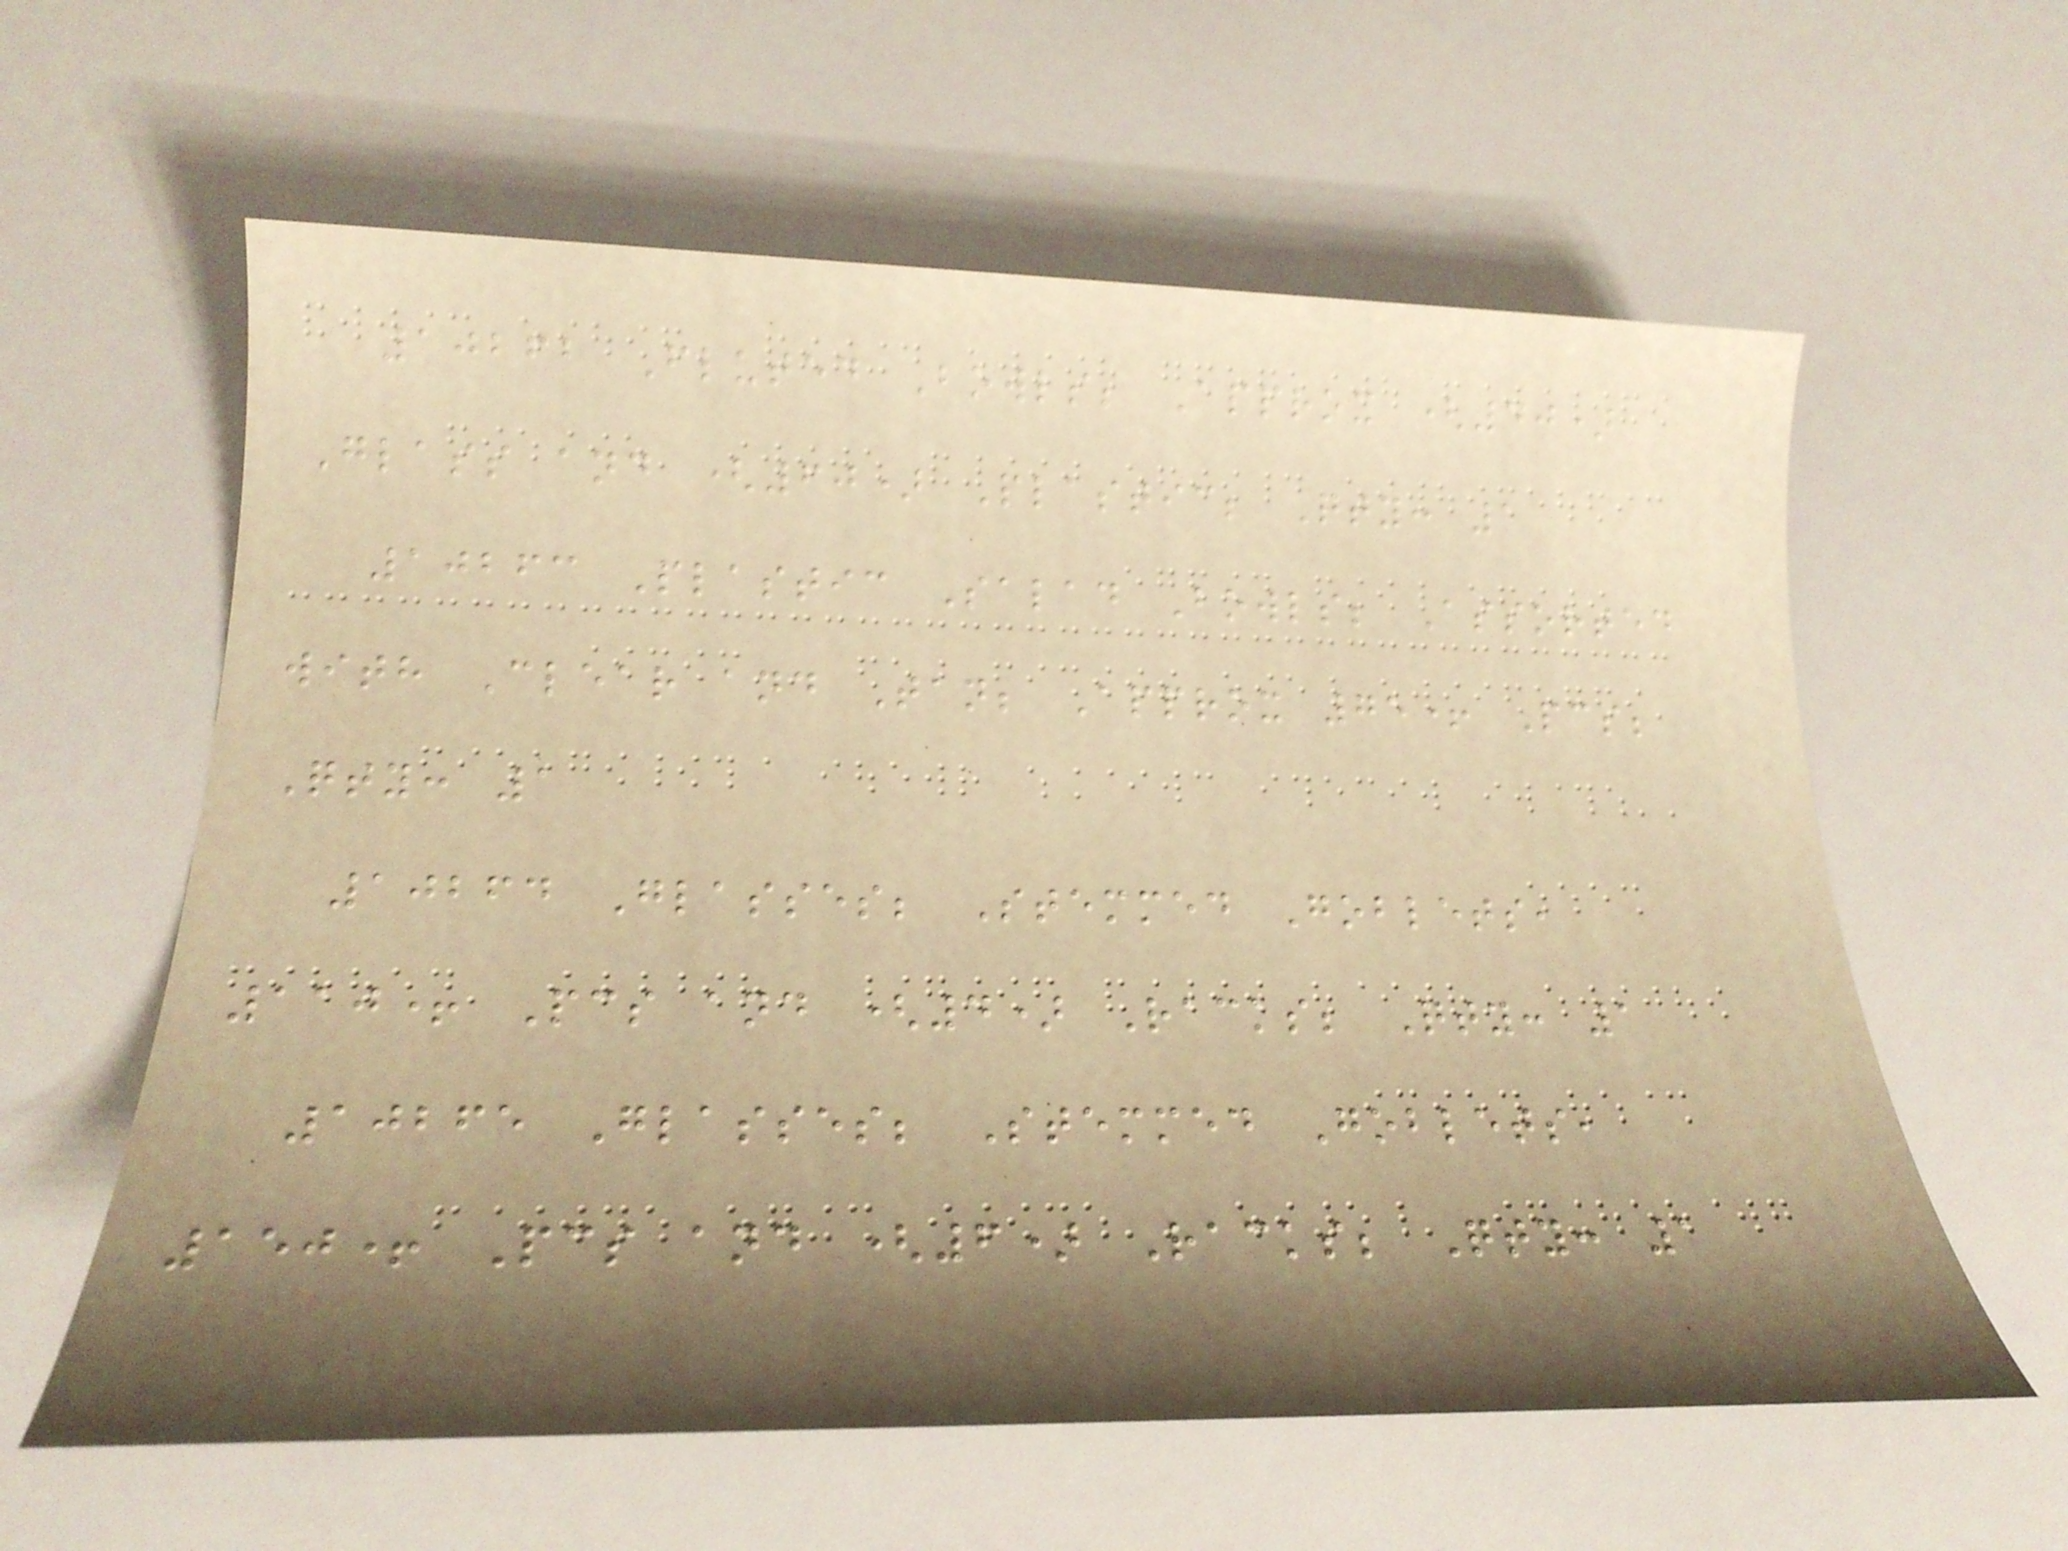10262 Fluted Bowls; Approx (40)
Glass and (60) Plastic; Qty: 1
10263 Plastic Salad Bowls; Assorted
with Clear and Tan; Approx 75+ Pcs;
Qty: 1
10264 Glasses; Stemmed Goblets,
110+ Pcs and (4) Racks; Qty: 1
10265 Glasses; Stemmed Goblets,
150+ Pcs and (6) Racks; Qty: 1
